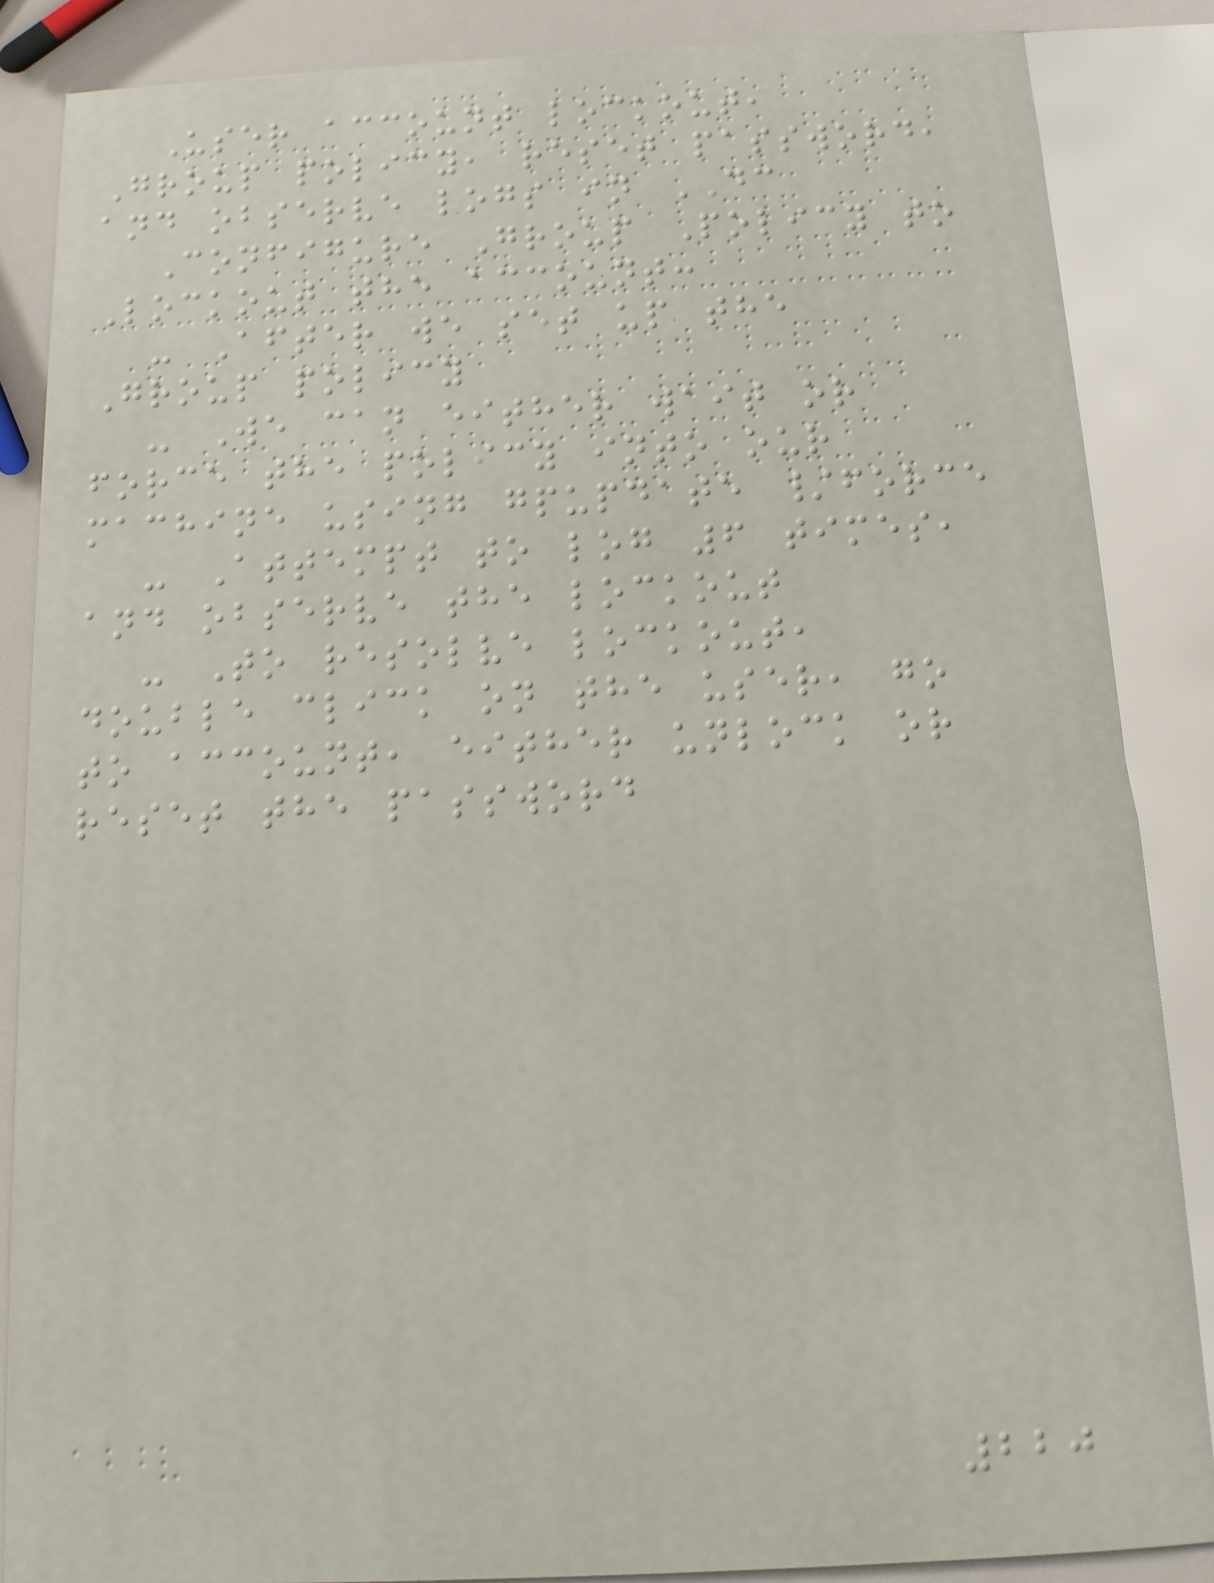User account lockout,
Group policy, reset password,
and observe logs in DC
Configure Group Policy to
Lockout the account:
- After we set up the
Group policy
- We can either wait or
force the policy into our
machine using gpupdate /force
- Attempt to log 6 times,
and observe the lockout
- To resolve lockout,
double click on the user, go
to account, either unlock or
reset the password
220
